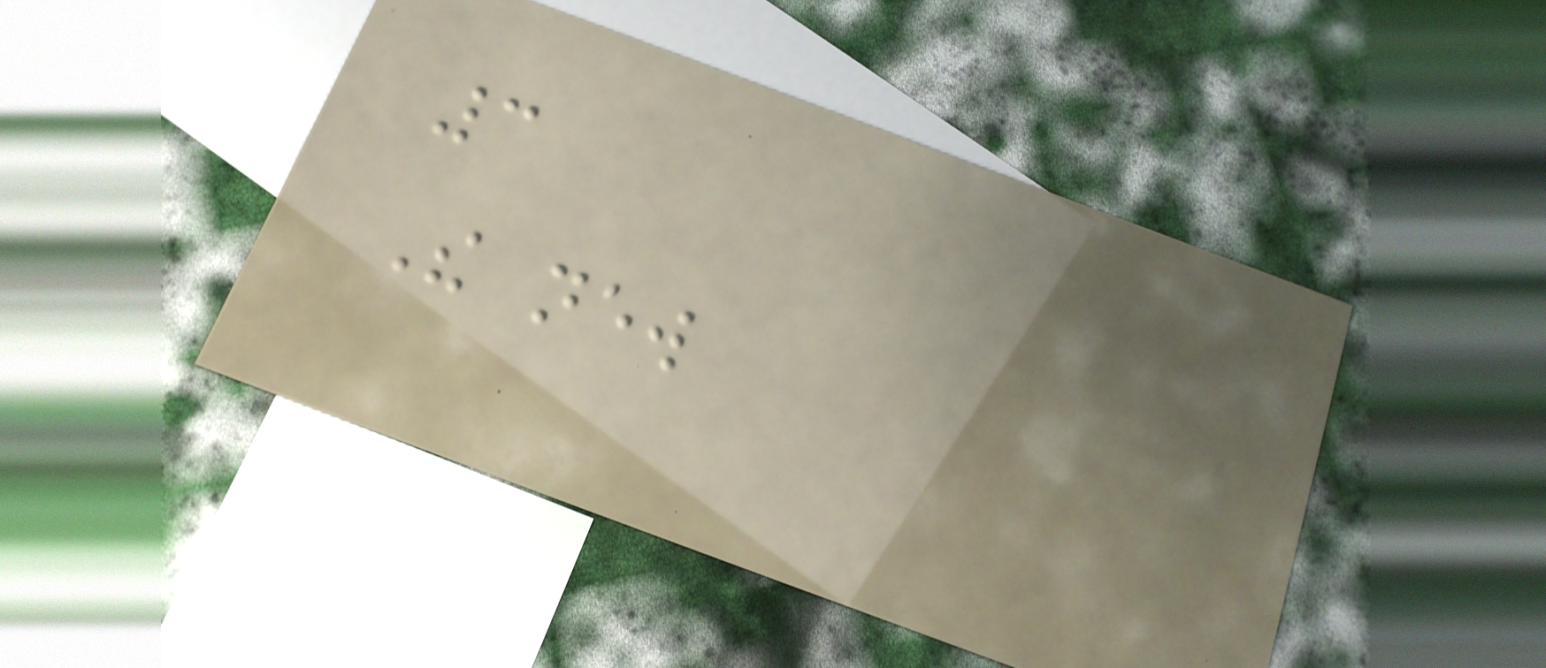3
The new
